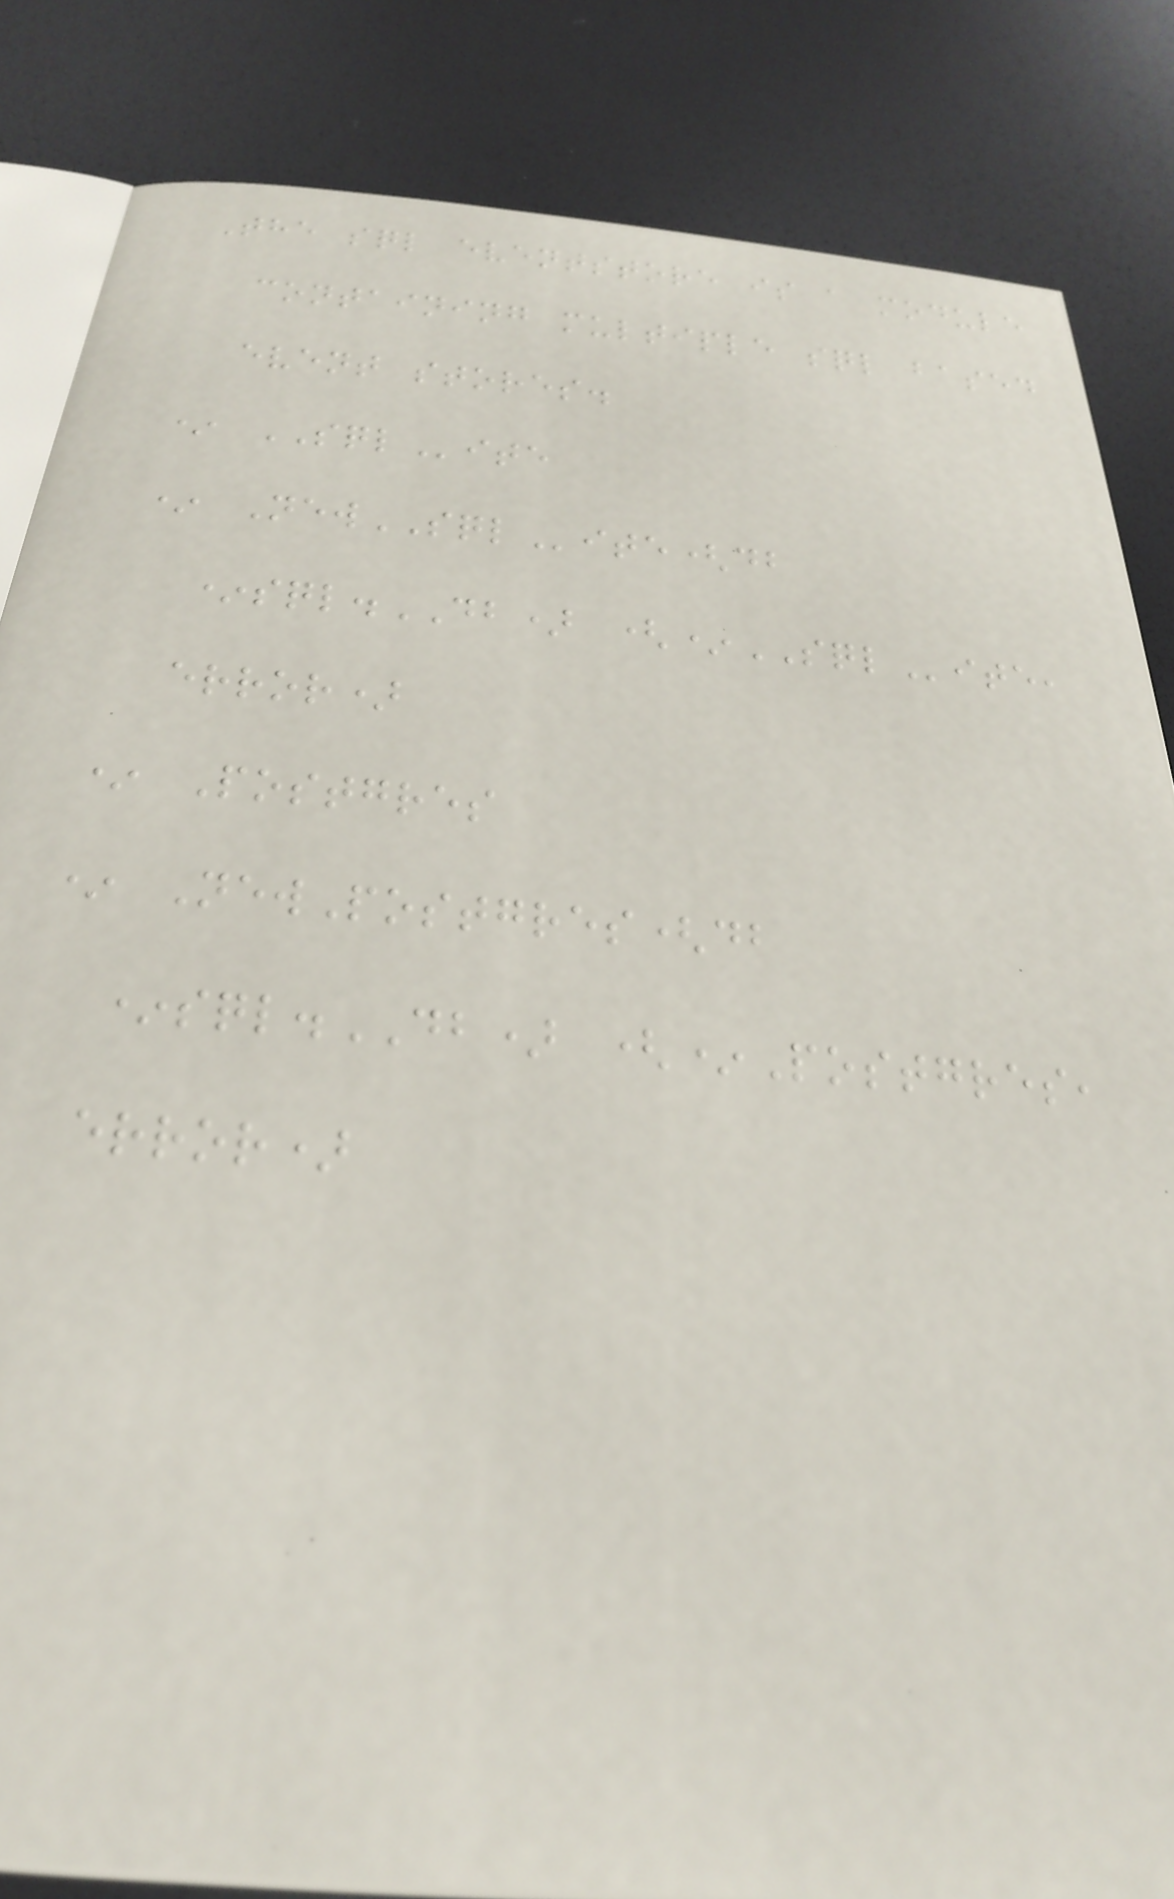The sql eventstore is a module
containing multiple sql based
event stores.
* SQLite
* NewSQLite(db
*sql.DB) (*SQLite,
error)
* Postgres
* NewPostgres(db
*sql.DB) (*Postgres,
error)
